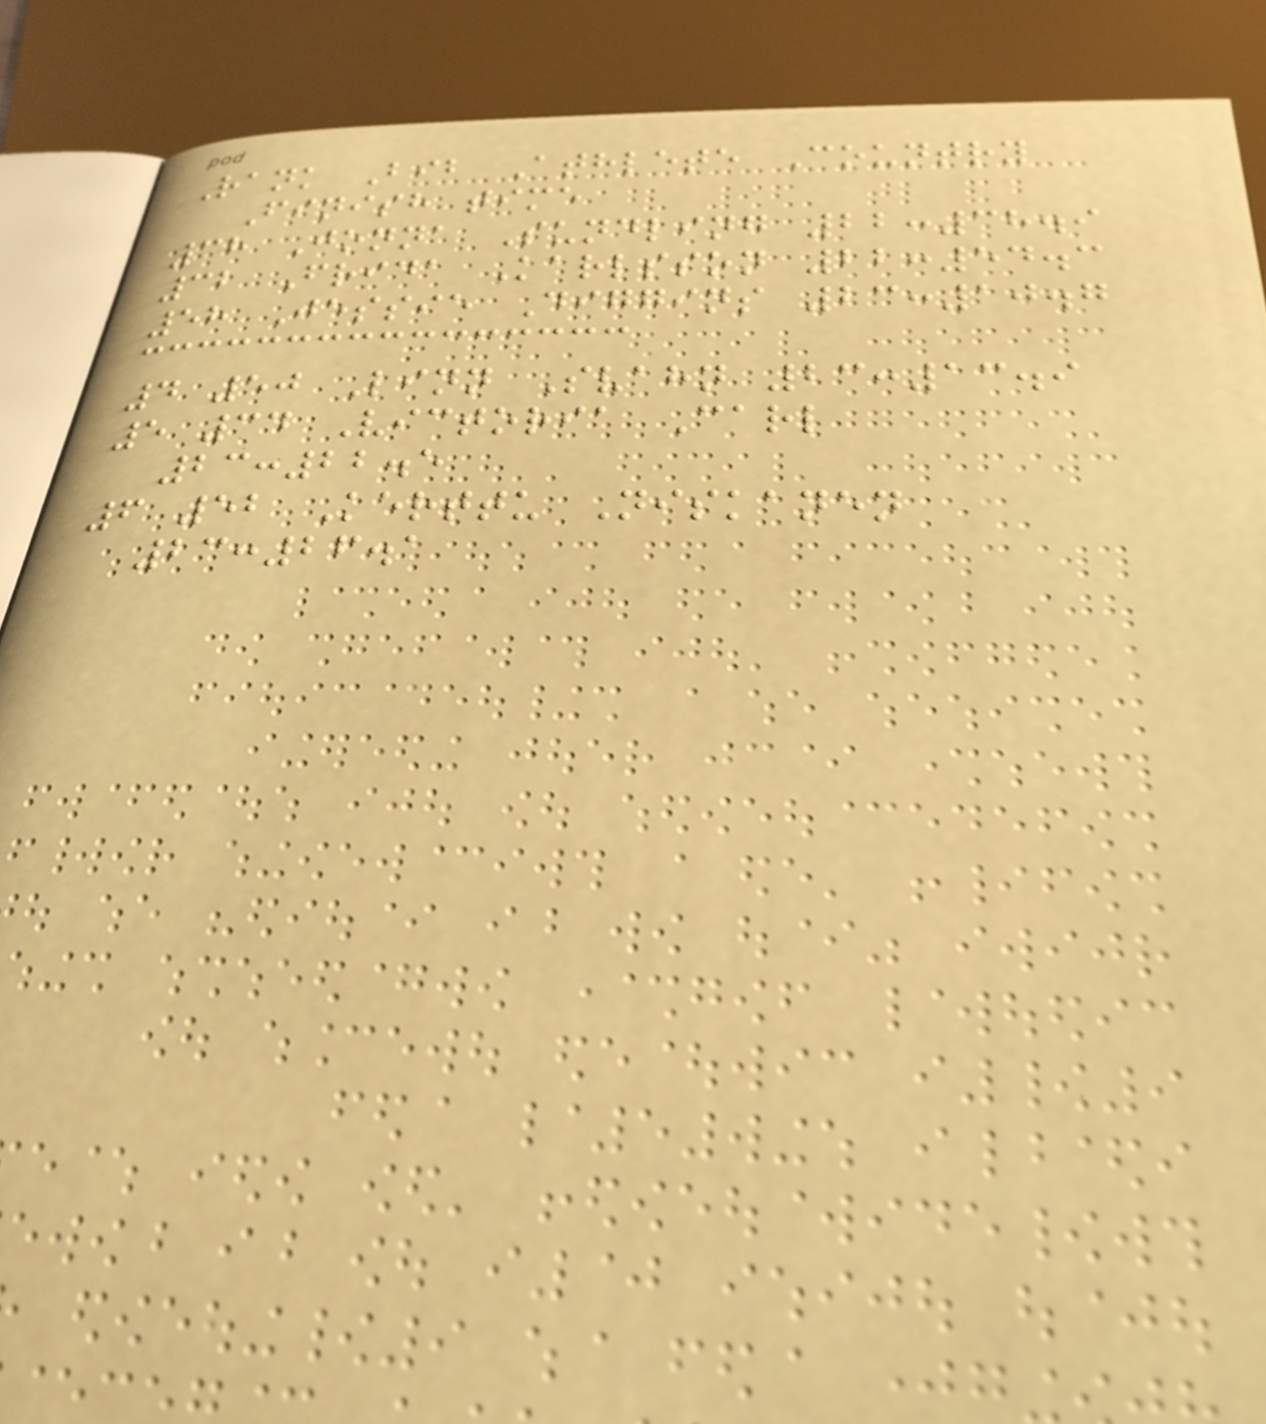Rank Bib Athlete Country
Finish time
38 Jonna Sundling 22:38.9
32 Frida Karlsson 22:54.3
58 Jessie Diggins 23:10.7
4 50 Linn Svahn 23:13.9
5 34 Victoria Carl
23:22.5
6 52 Kerttu Niskanen
23:26.1
